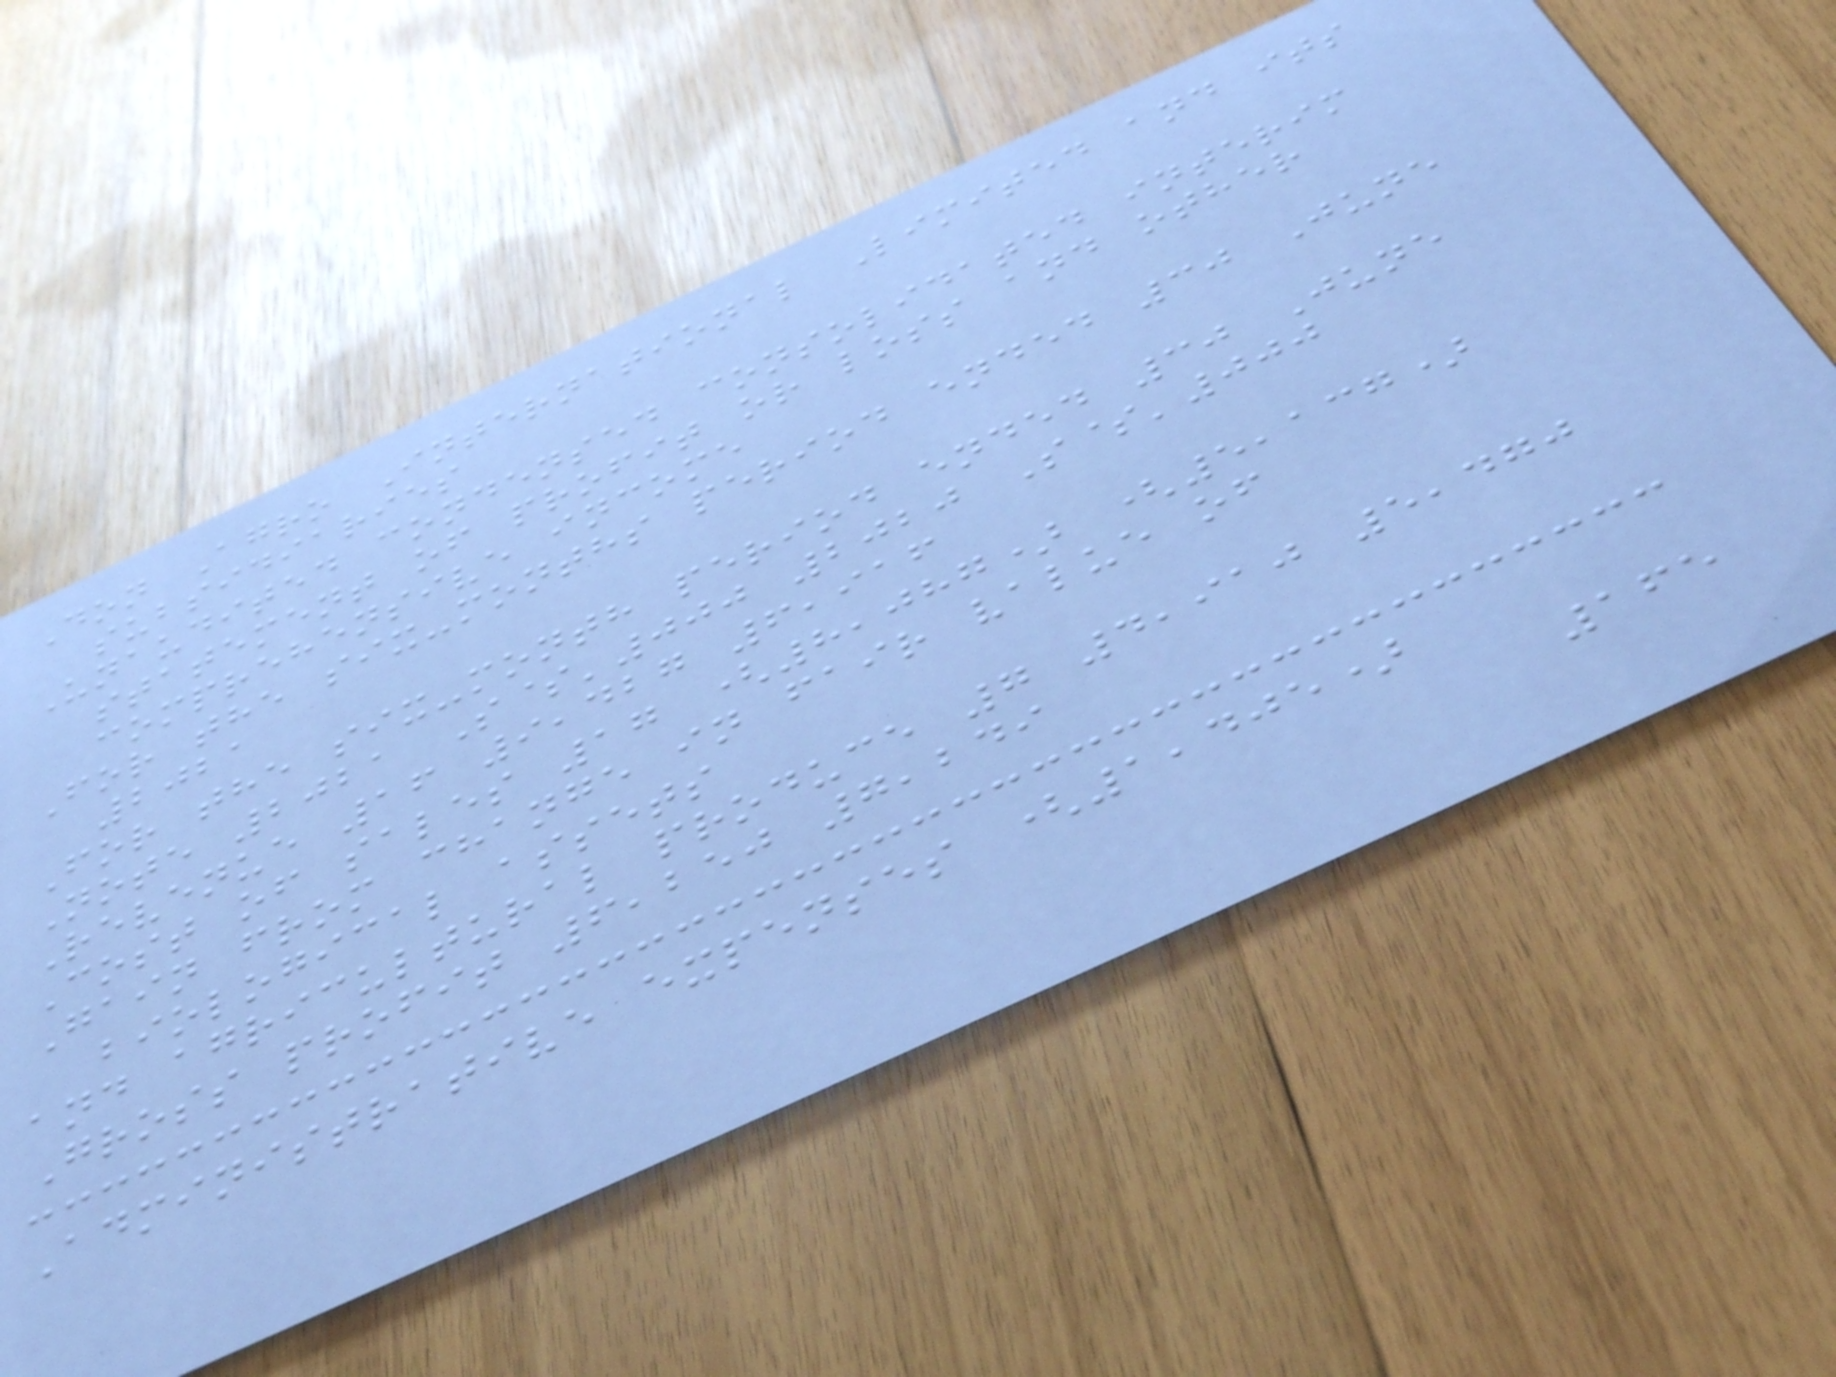Don Agro International Limited and its
subsidiaries
Unaudited condensed consolidated interim
statement of profit or loss and other
comprehensive income
For the six-months period ended 30 June
2021
For the six-month period ended 30 June
Note 2021 S$'000 2020 S$'000
Revenue 16 9,427 6,916
Cost of sales 17 (8,087) (5,137)
Gain from change in fair value of
biological assets
and agricultural produce 7 4,910 5,470
Gross profit 6,250 7,249
Administrative expenses (1,405)
165
